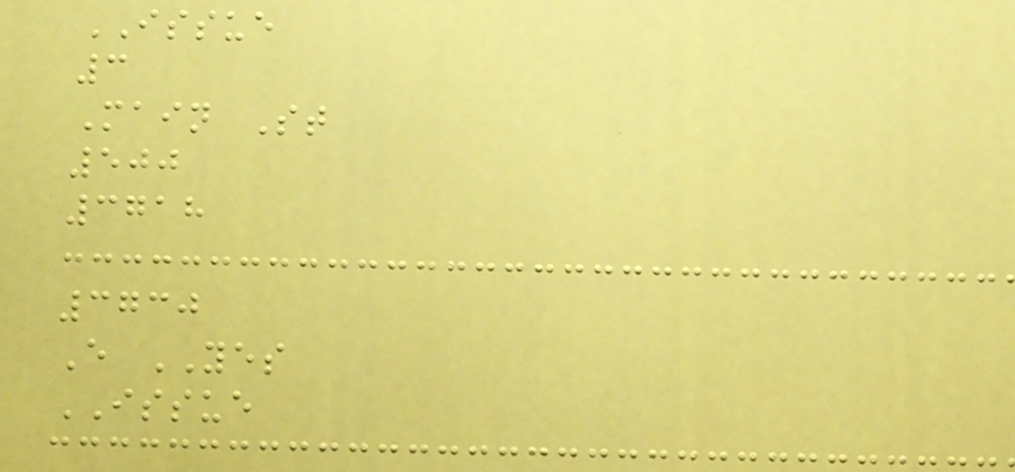ISSUE
3
Main St
500
3718
3730
E YES
ISSUE
